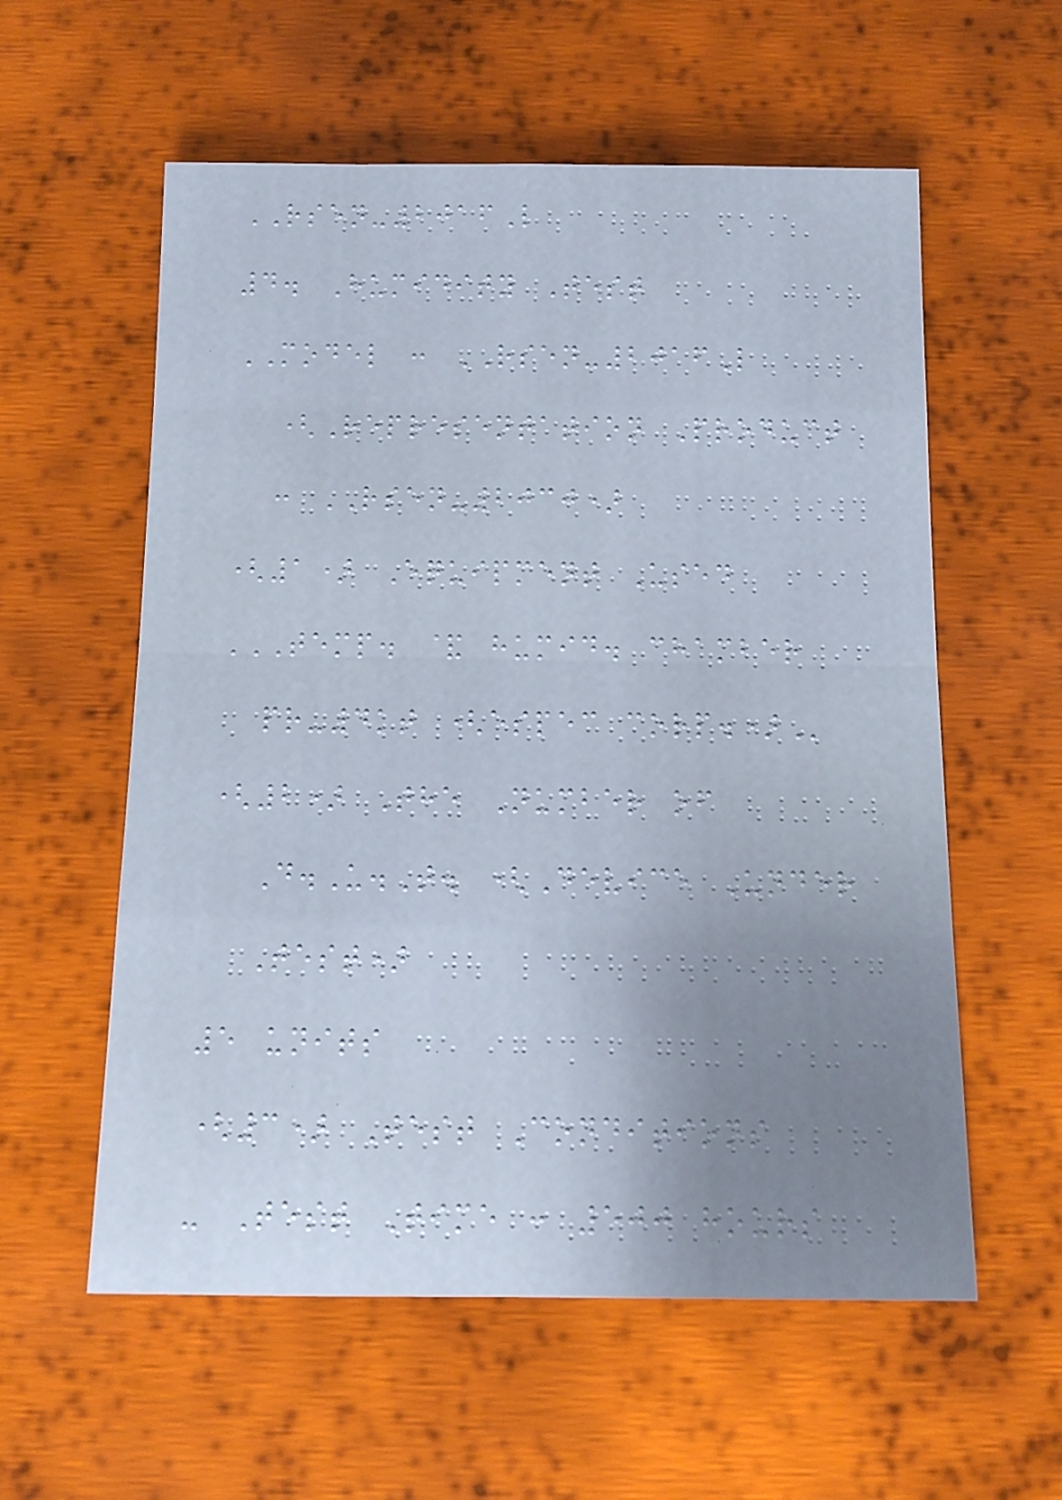RSEN-2016L
4. Humidity Test
MODEL : RSEN-2016L
(Representation Product
: RSEN-2030)
(1) Equipment Used
TEMP. & HUMID. CHAMBER
PR-4KT (ESPEC CORP.)
(2) The Number of
D.U.T. (Device Under
Test)
5 units
(3) Test Conditions
- Test Time : 500 hours
